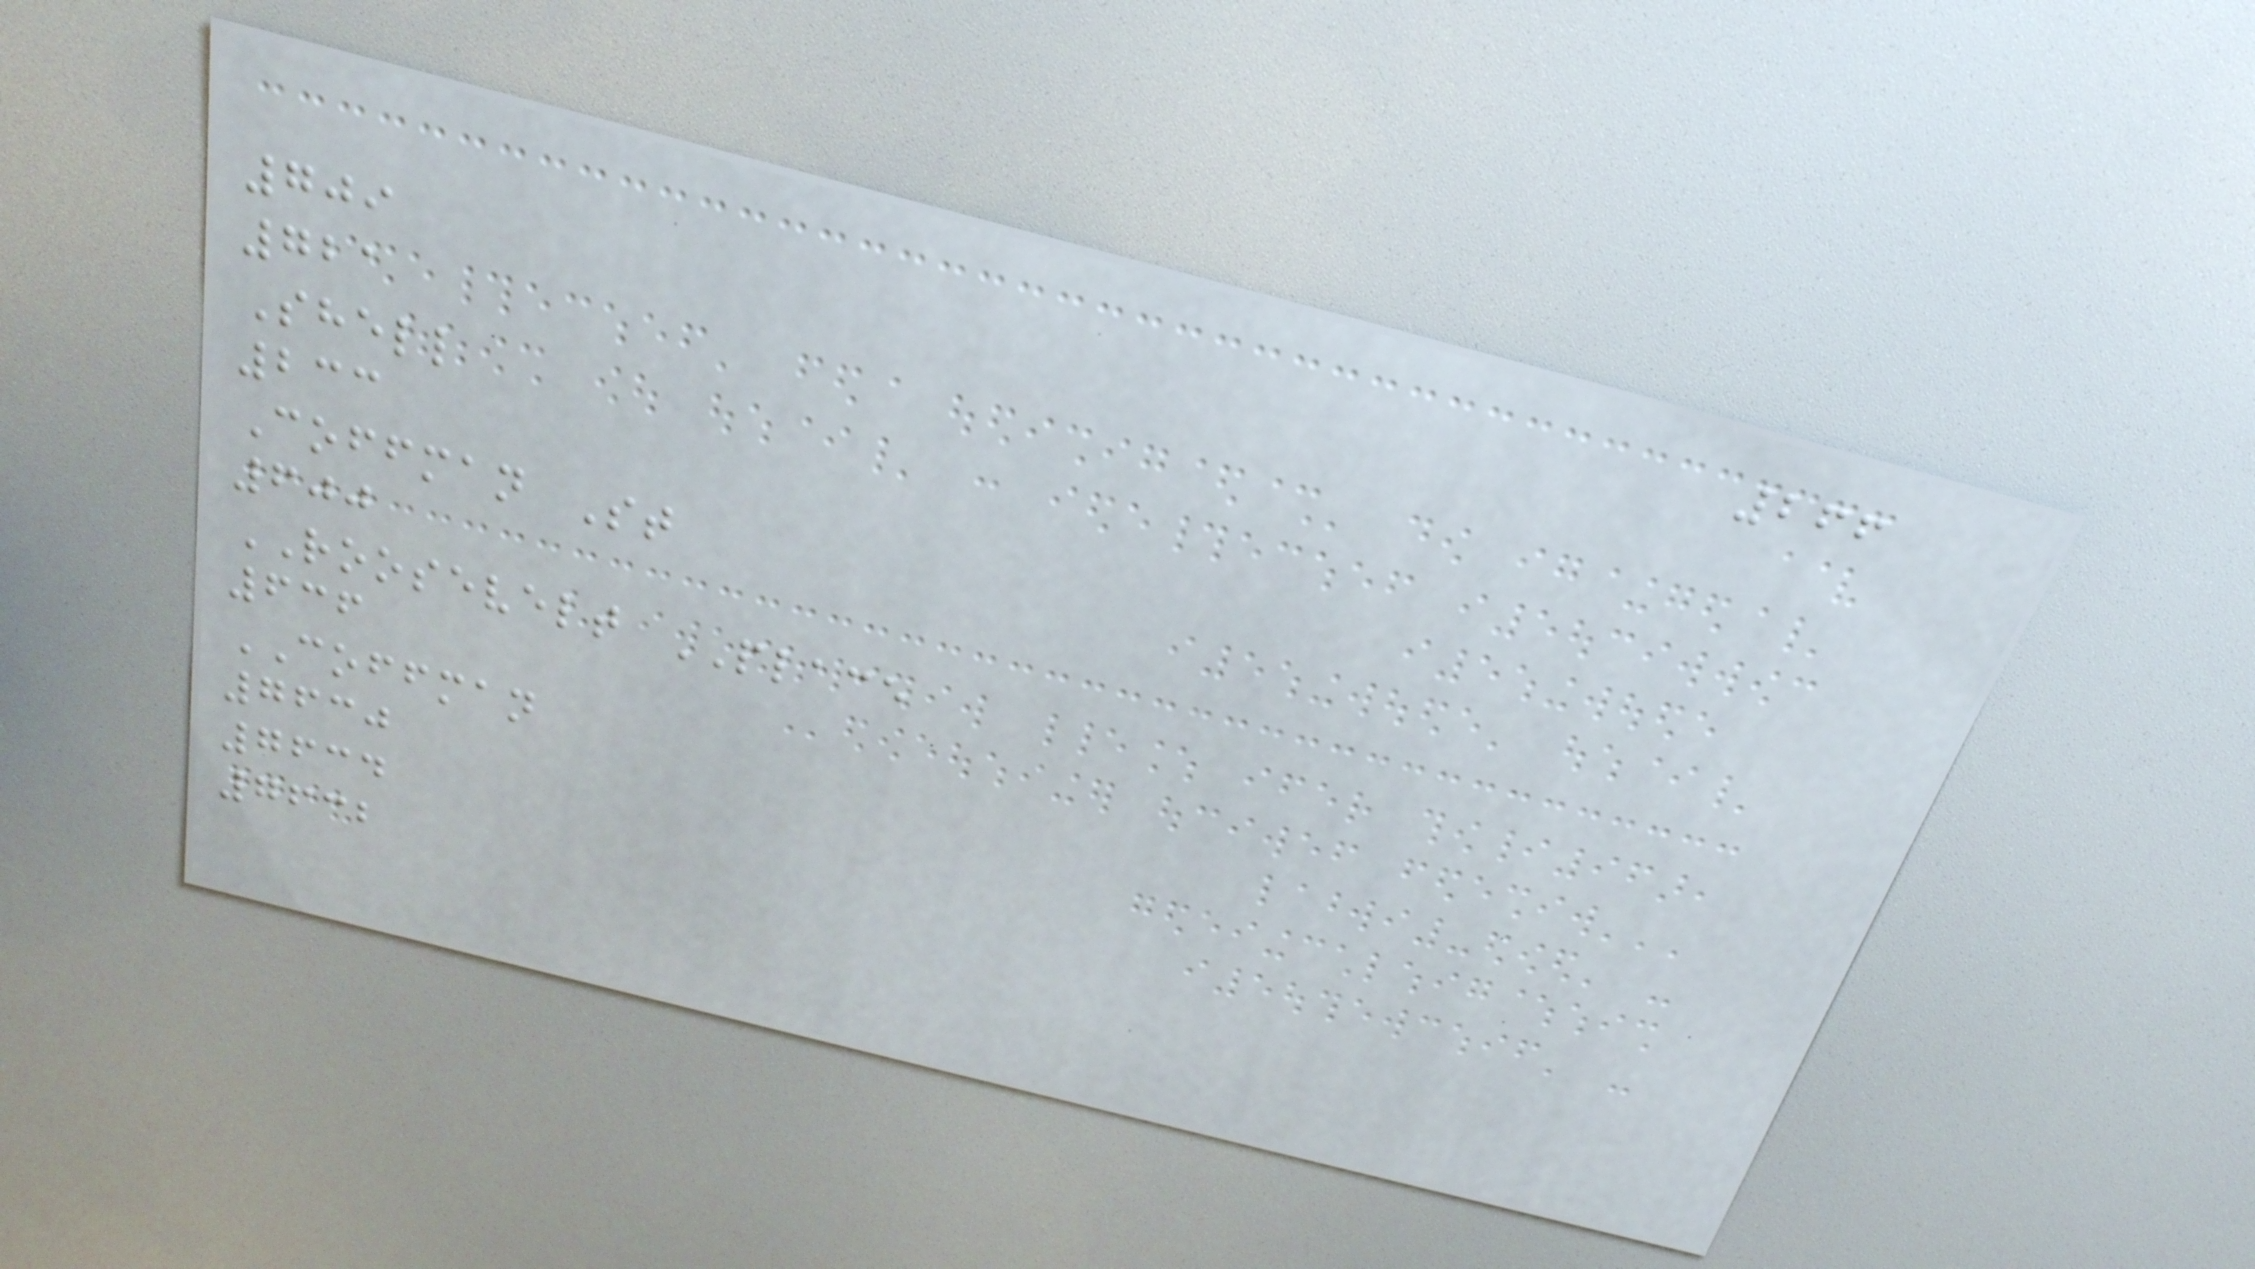266
709
721
Shell
233
Coffman St
600
ROOSEVELT PLACE
636
COFFMAN
7630
7634
7632
